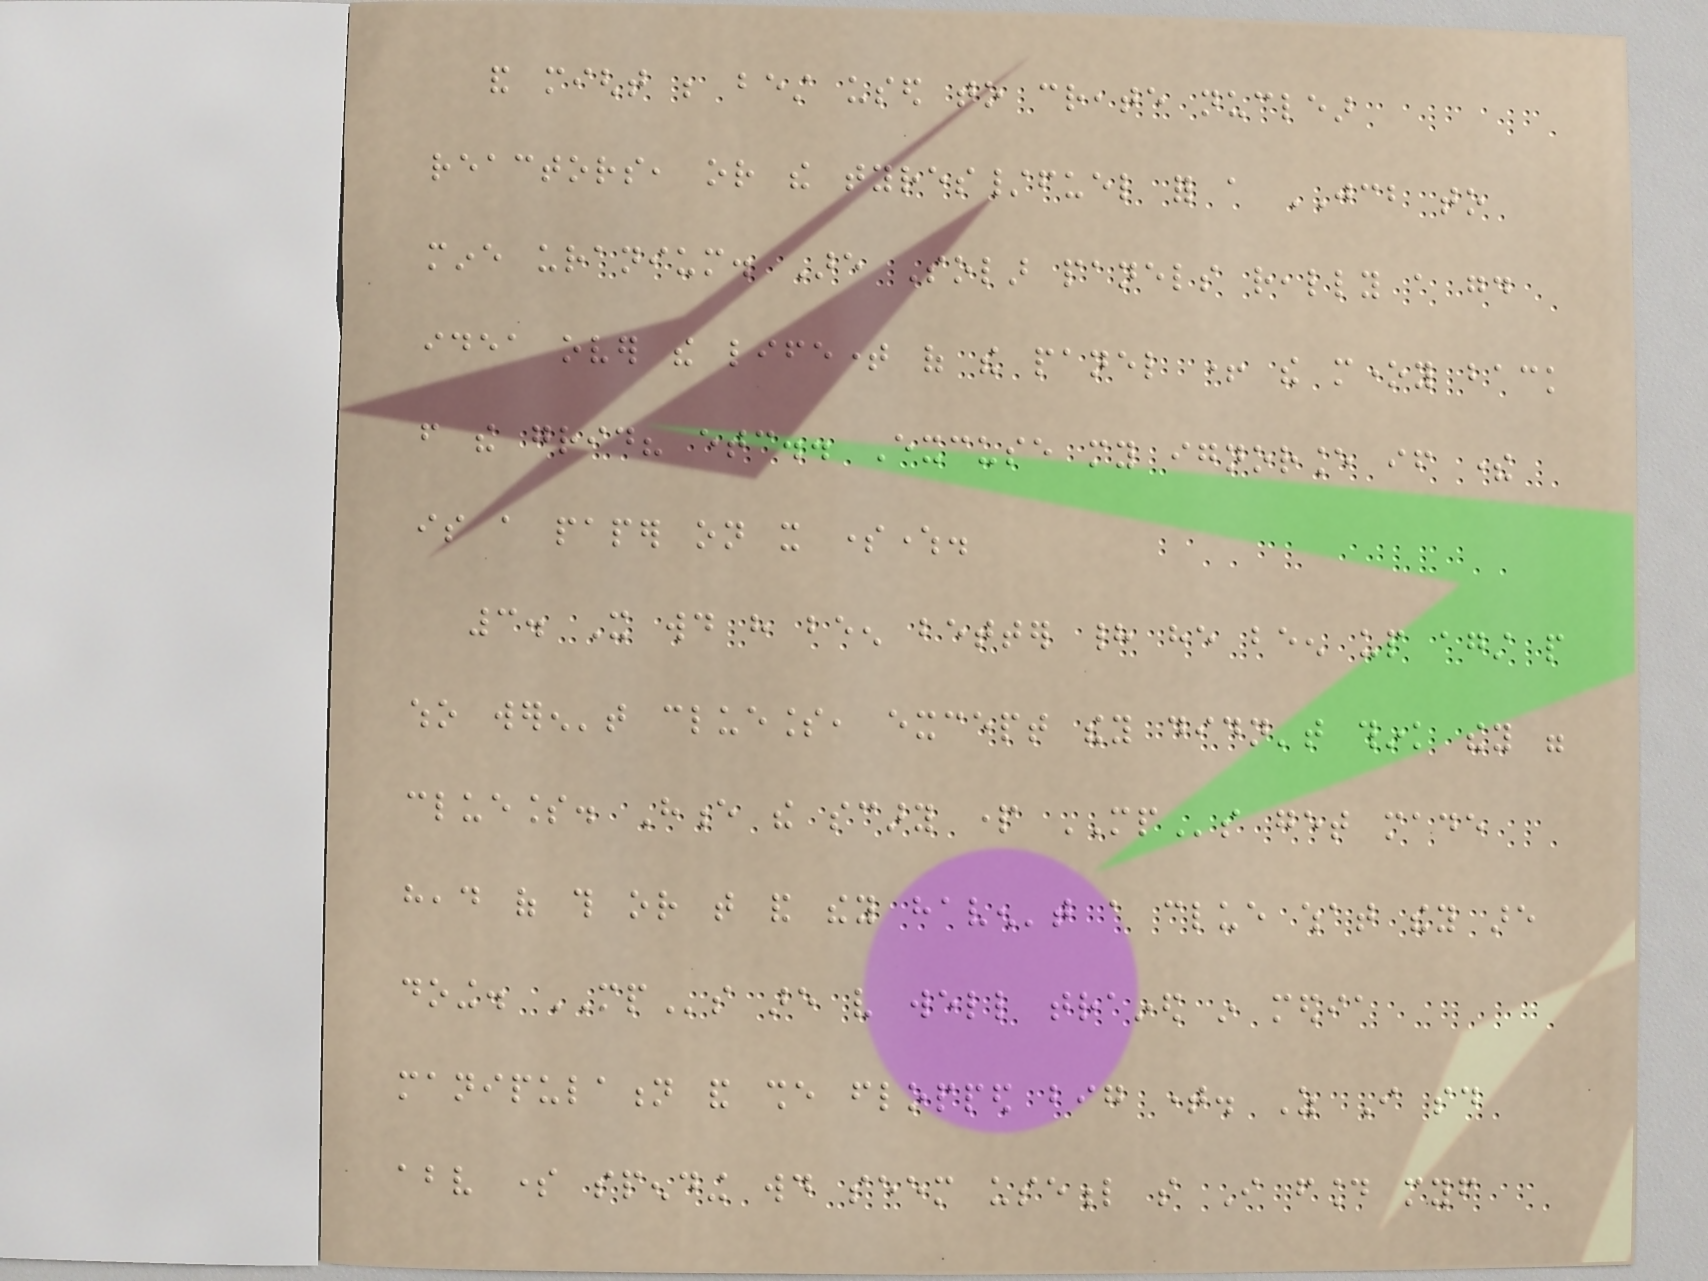and might be best used to create nuclear
reactors, or the tyres/fuel for a JCB to
mine uranium. Are Solar panels really a good
idea over the lifetime of the panel + the money back
from the grid? etc.. Excuse my ignorance if there
is a paper on it somewhere.
3. It would have been better had he been up against people
who weren't clueless, except they didn't think they were
clueless. Hence the scary part MPs get made
head of this or that and they haven't a clue what they are
doing. MPs are very well trained in media
manipulation and she flopped big time. As I said
above some spending would seem useful so I found myself
